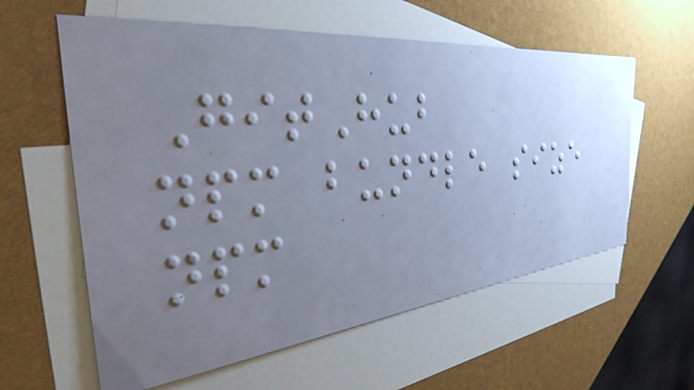GitHub
npm bundle size
npm
